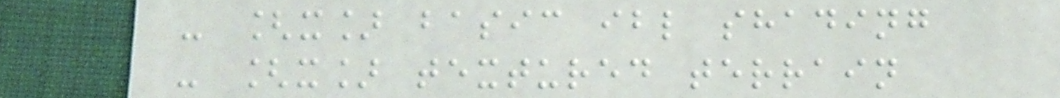- [x] basic ibl shading
- [x] textured terrain
